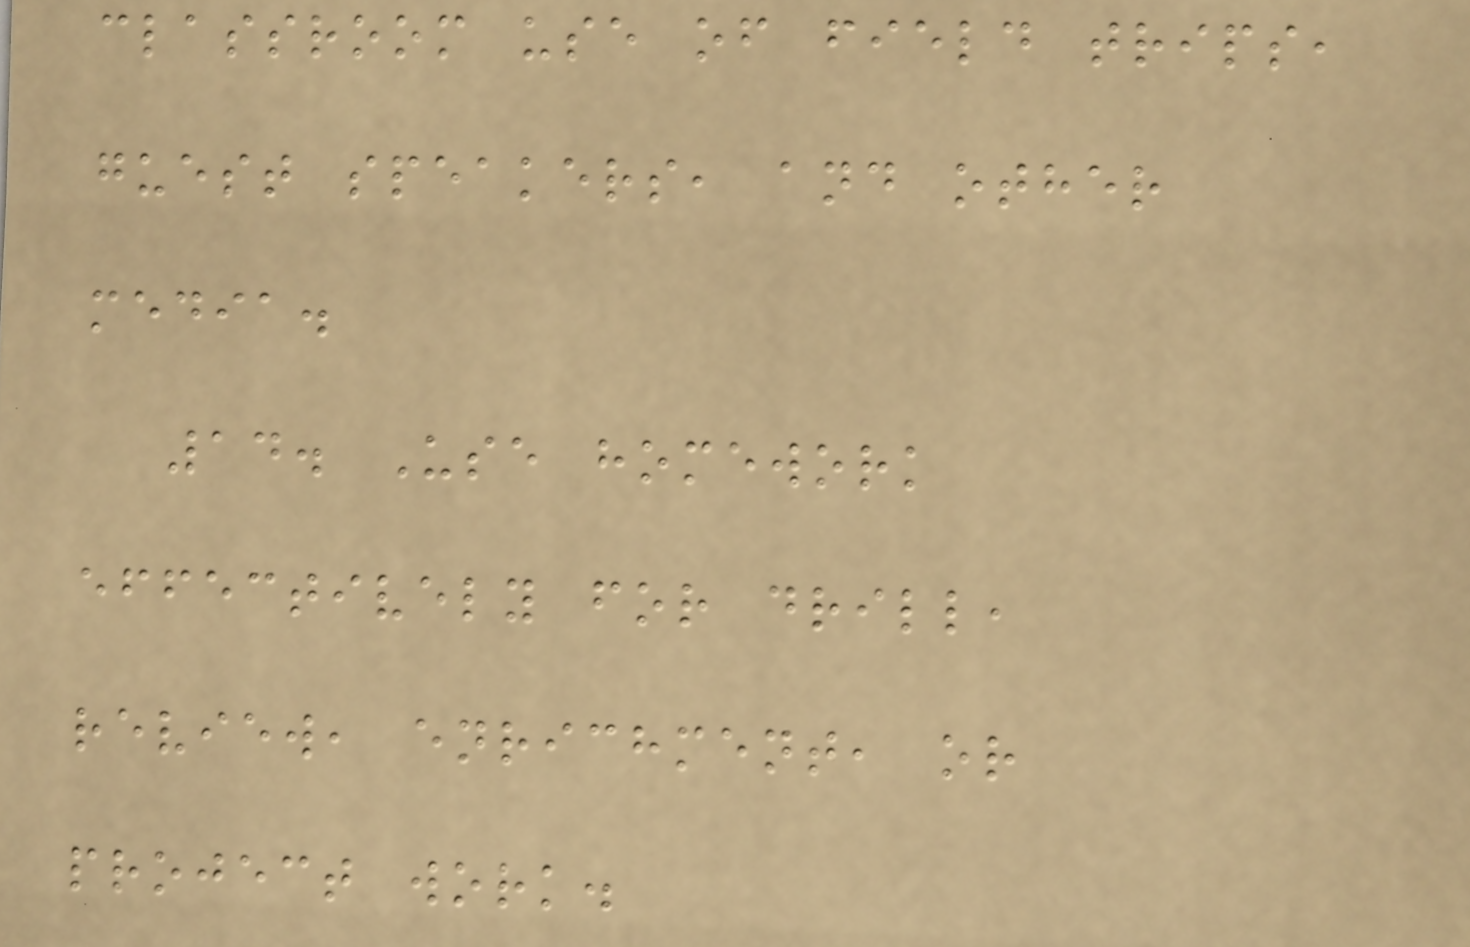classroom use of field trips,
guest speakers, and other
media.
14. Use homework
effectively for drill,
review, enrichment, or
project work.
